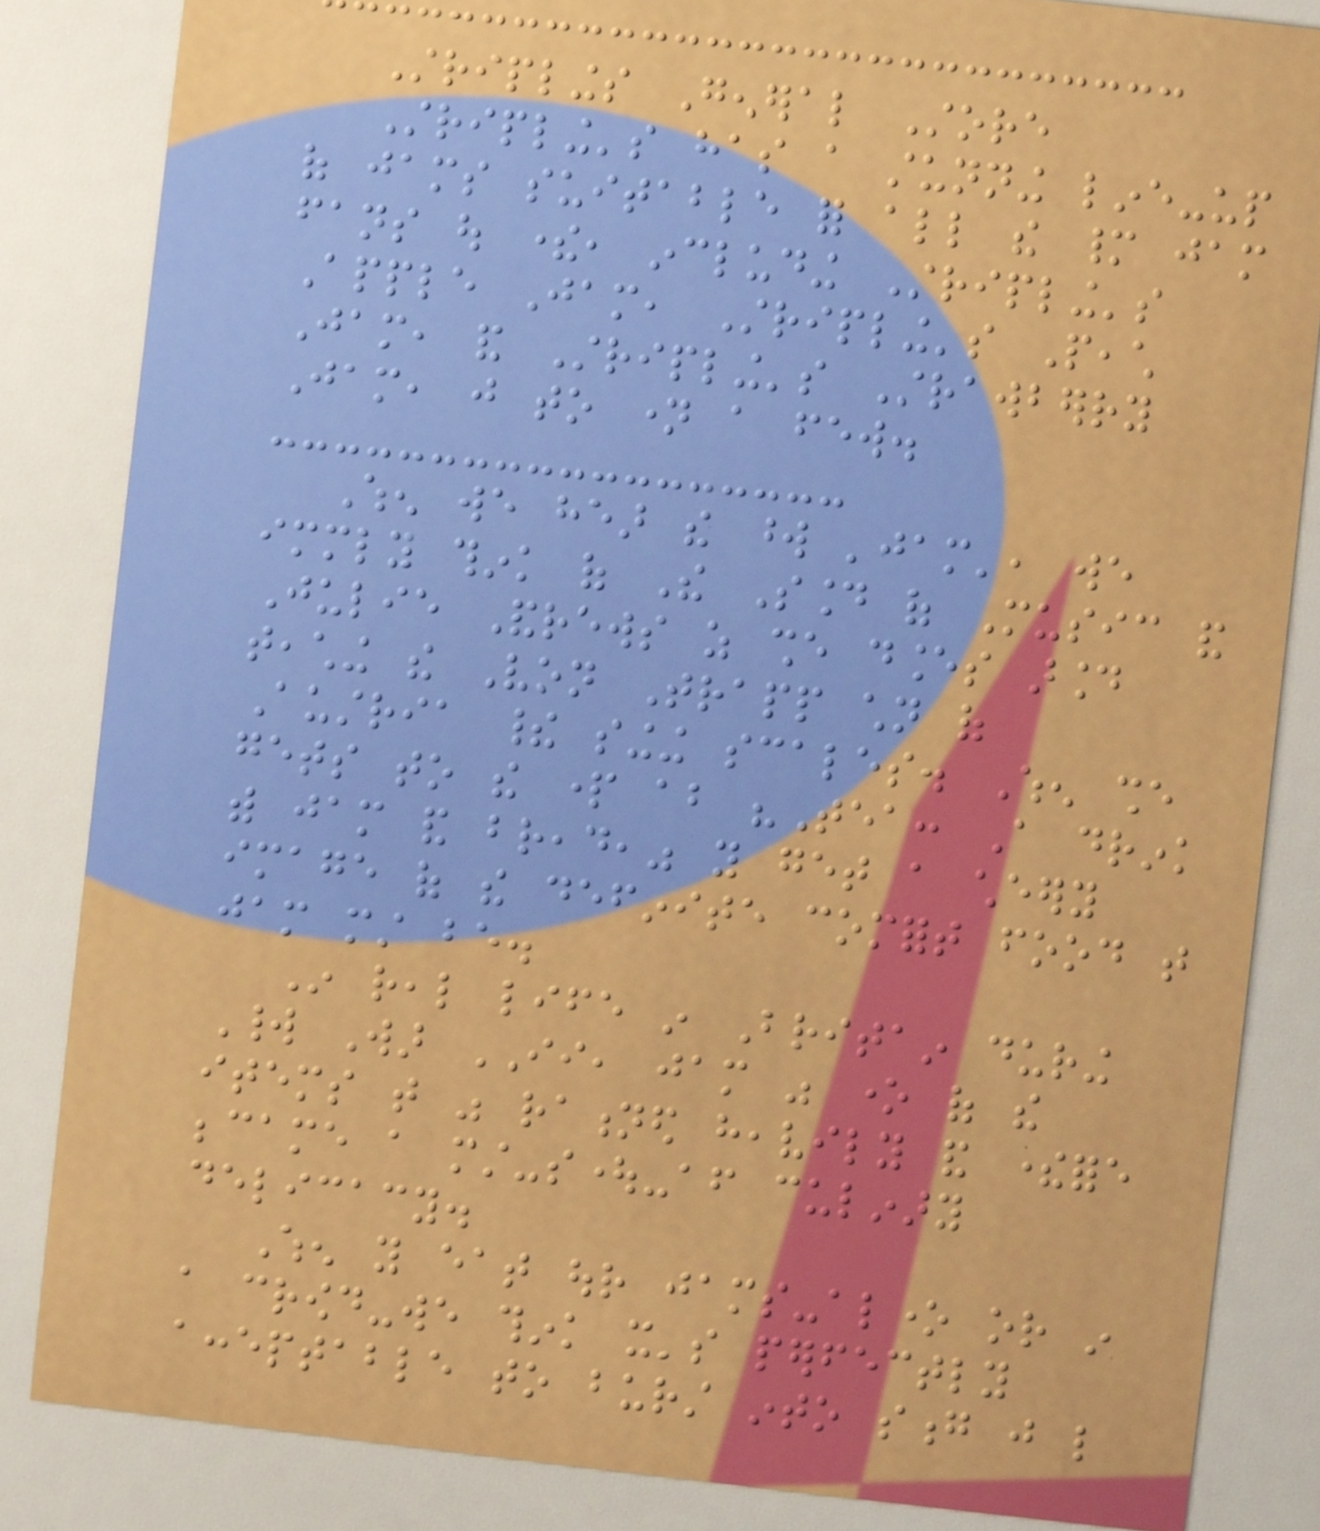Striplings General Store
Stripling's has a stunning line-up
of jams suitable for all the many jam
fans out there, including Stripling's
Apple Jam, Stripling's Peach
Jam, and Stripling's Strawberry
Jam, just to name a few.
When we hear the word 'jam', we
immediately think of The Sound of Music and
Julie Andrews as she dances around
teaching the Von Trapp children of
Austria their singing scales. When she
gets to the part about "Tea: A drink
with jam and bread," you get a cheery
image of the definite comfort food that
jam must be.
In real life in Britain during
World War II, jam was one of the
items that was rationed heavily and therefore
became a must-sought-after culinary
delicacy.
When you eat our jams-alone or in
a crowd-we think it's perfectly
acceptable to burst into song just like
